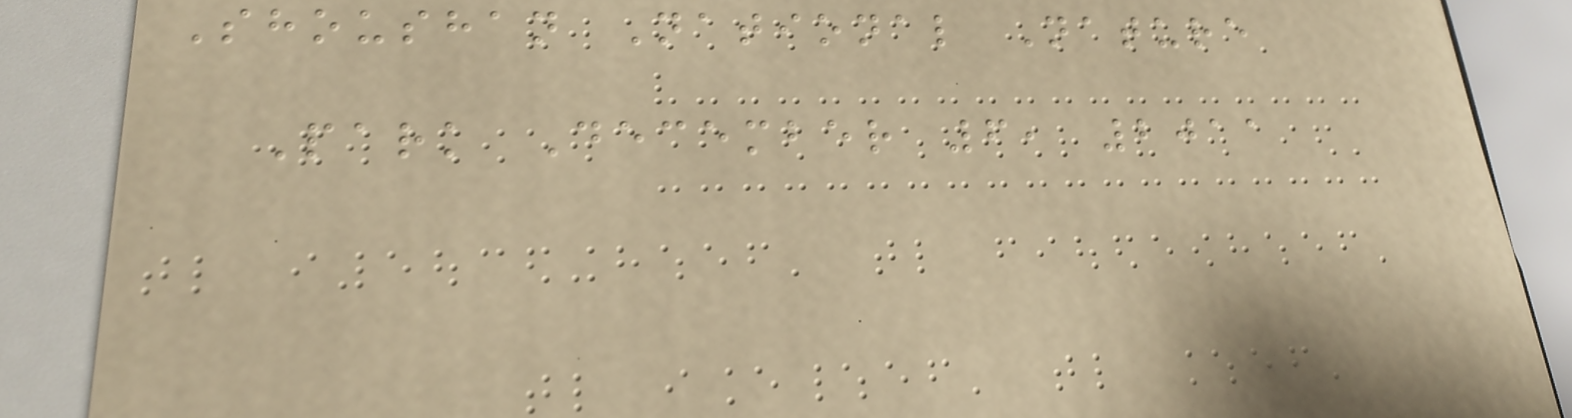Shoushan National Nature
Park December 6, 2011
